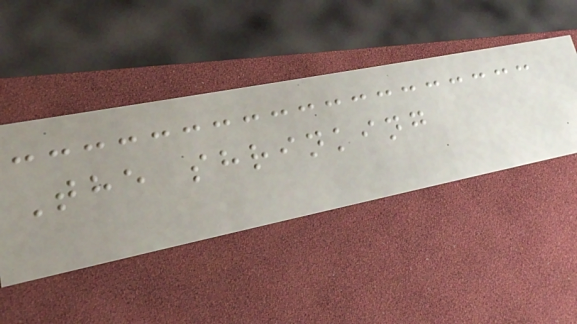The shrinking
